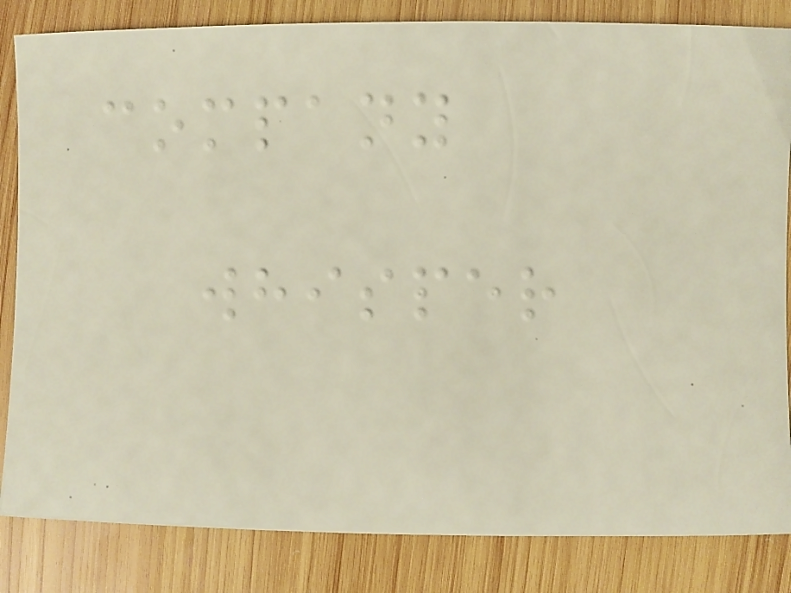company
whisper
